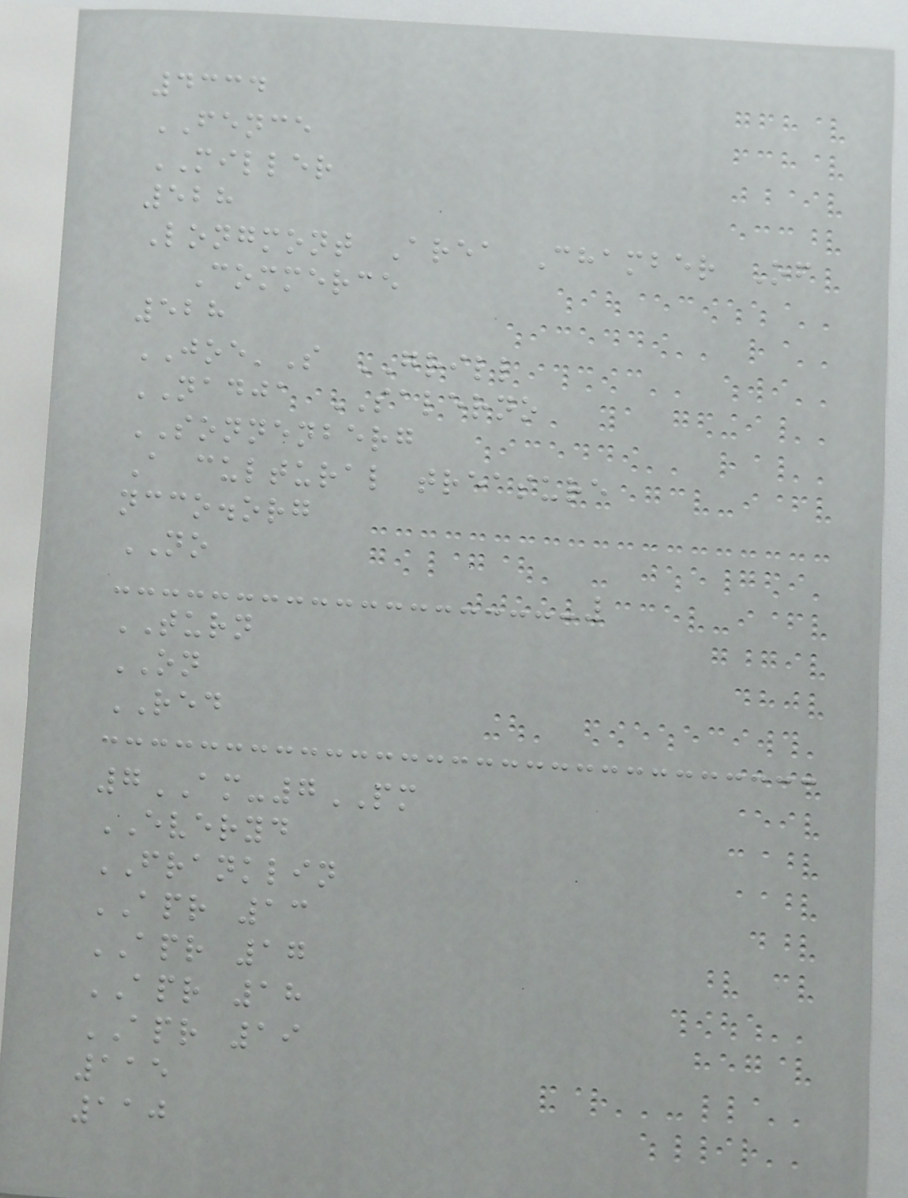4334
FENCE
MILLER
528
Longmont Area Chamber Of
Commerce
528
JOE'S GRILL
NADJA SALERNO
SONNENBERG
A cultural treasure
ncco.org
NO
TURN
ON
RED
7AM-7PM
EVERYD
FRANKLIN
APR 13
APR 17
APR 18
APR 19
115
110
